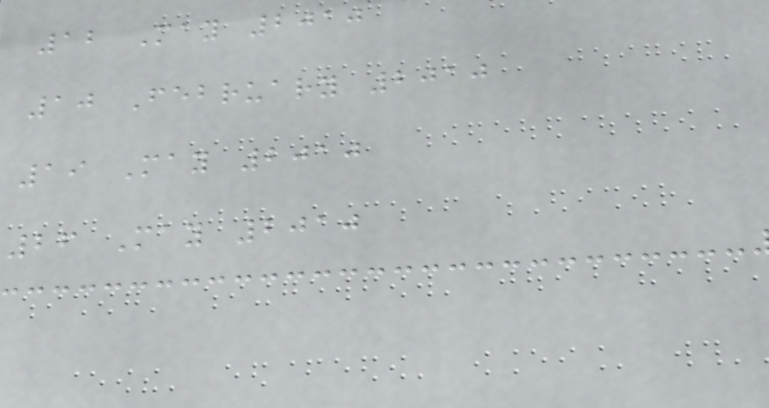12 May 2010
10 February 2010
19 May 2010
26 May 2010
